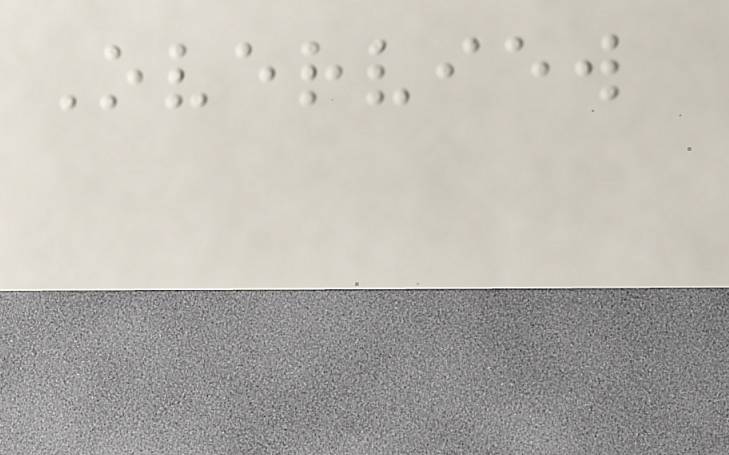Overview
